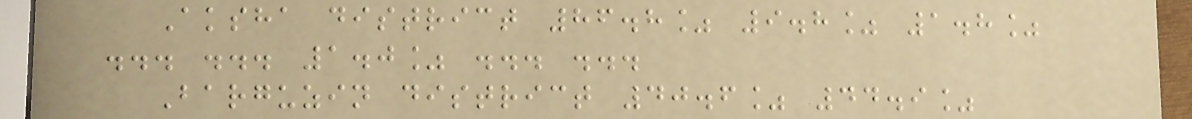Aksha district 86.8% 9.8% 1.8%
... ... 1.0% ... ...
Barguzin district 40.6% 44.9%
